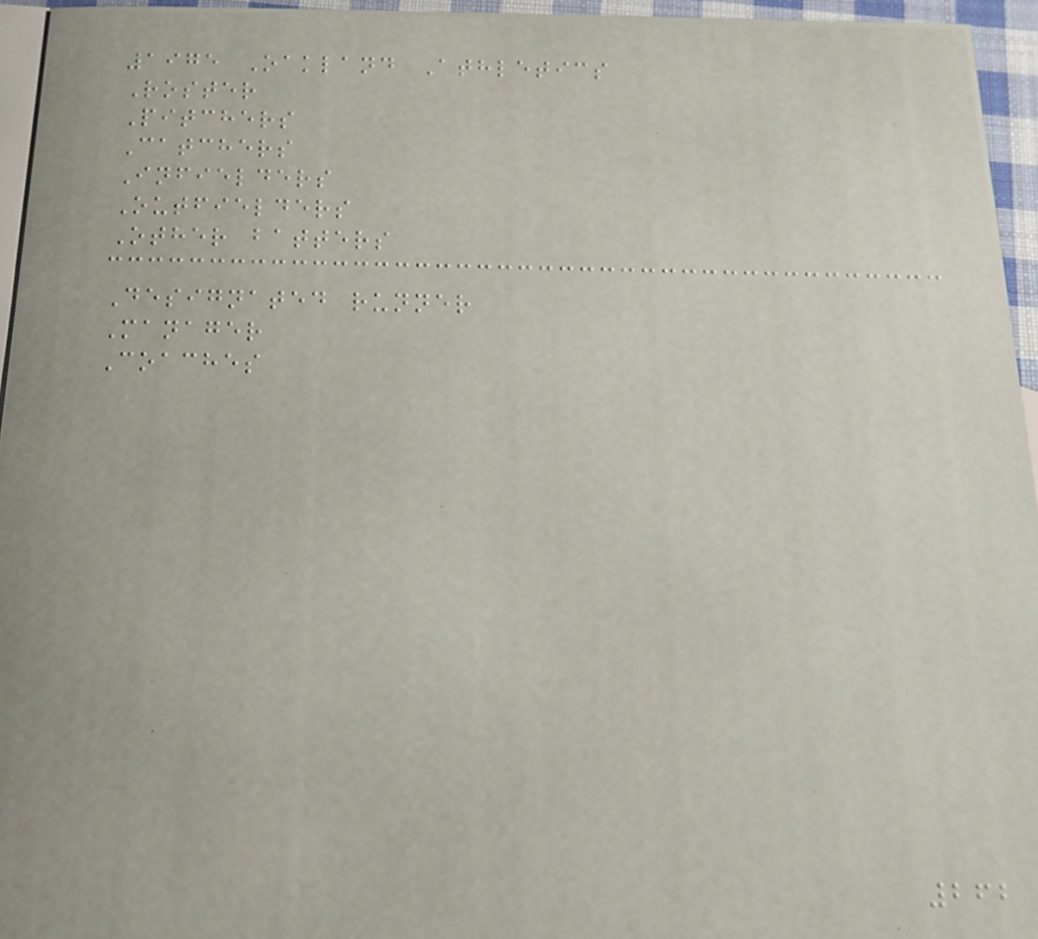1975 Oakland Athletics
Roster
Pitchers
Catchers
Infielders
Outfielders
Other batters
Designated runner
Manager
Coaches
262
